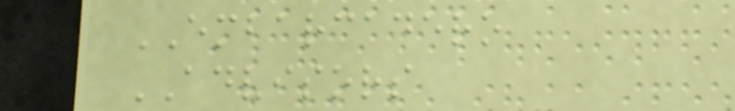EMBARCADERO
ADVISORS
